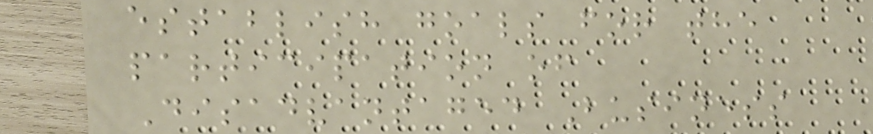establish goals for the
participation of
Disadvantaged Business
